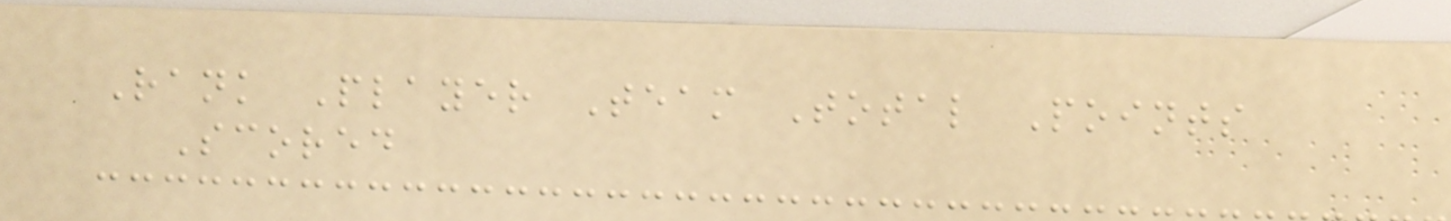Rank Player Team Total Points
Scored
